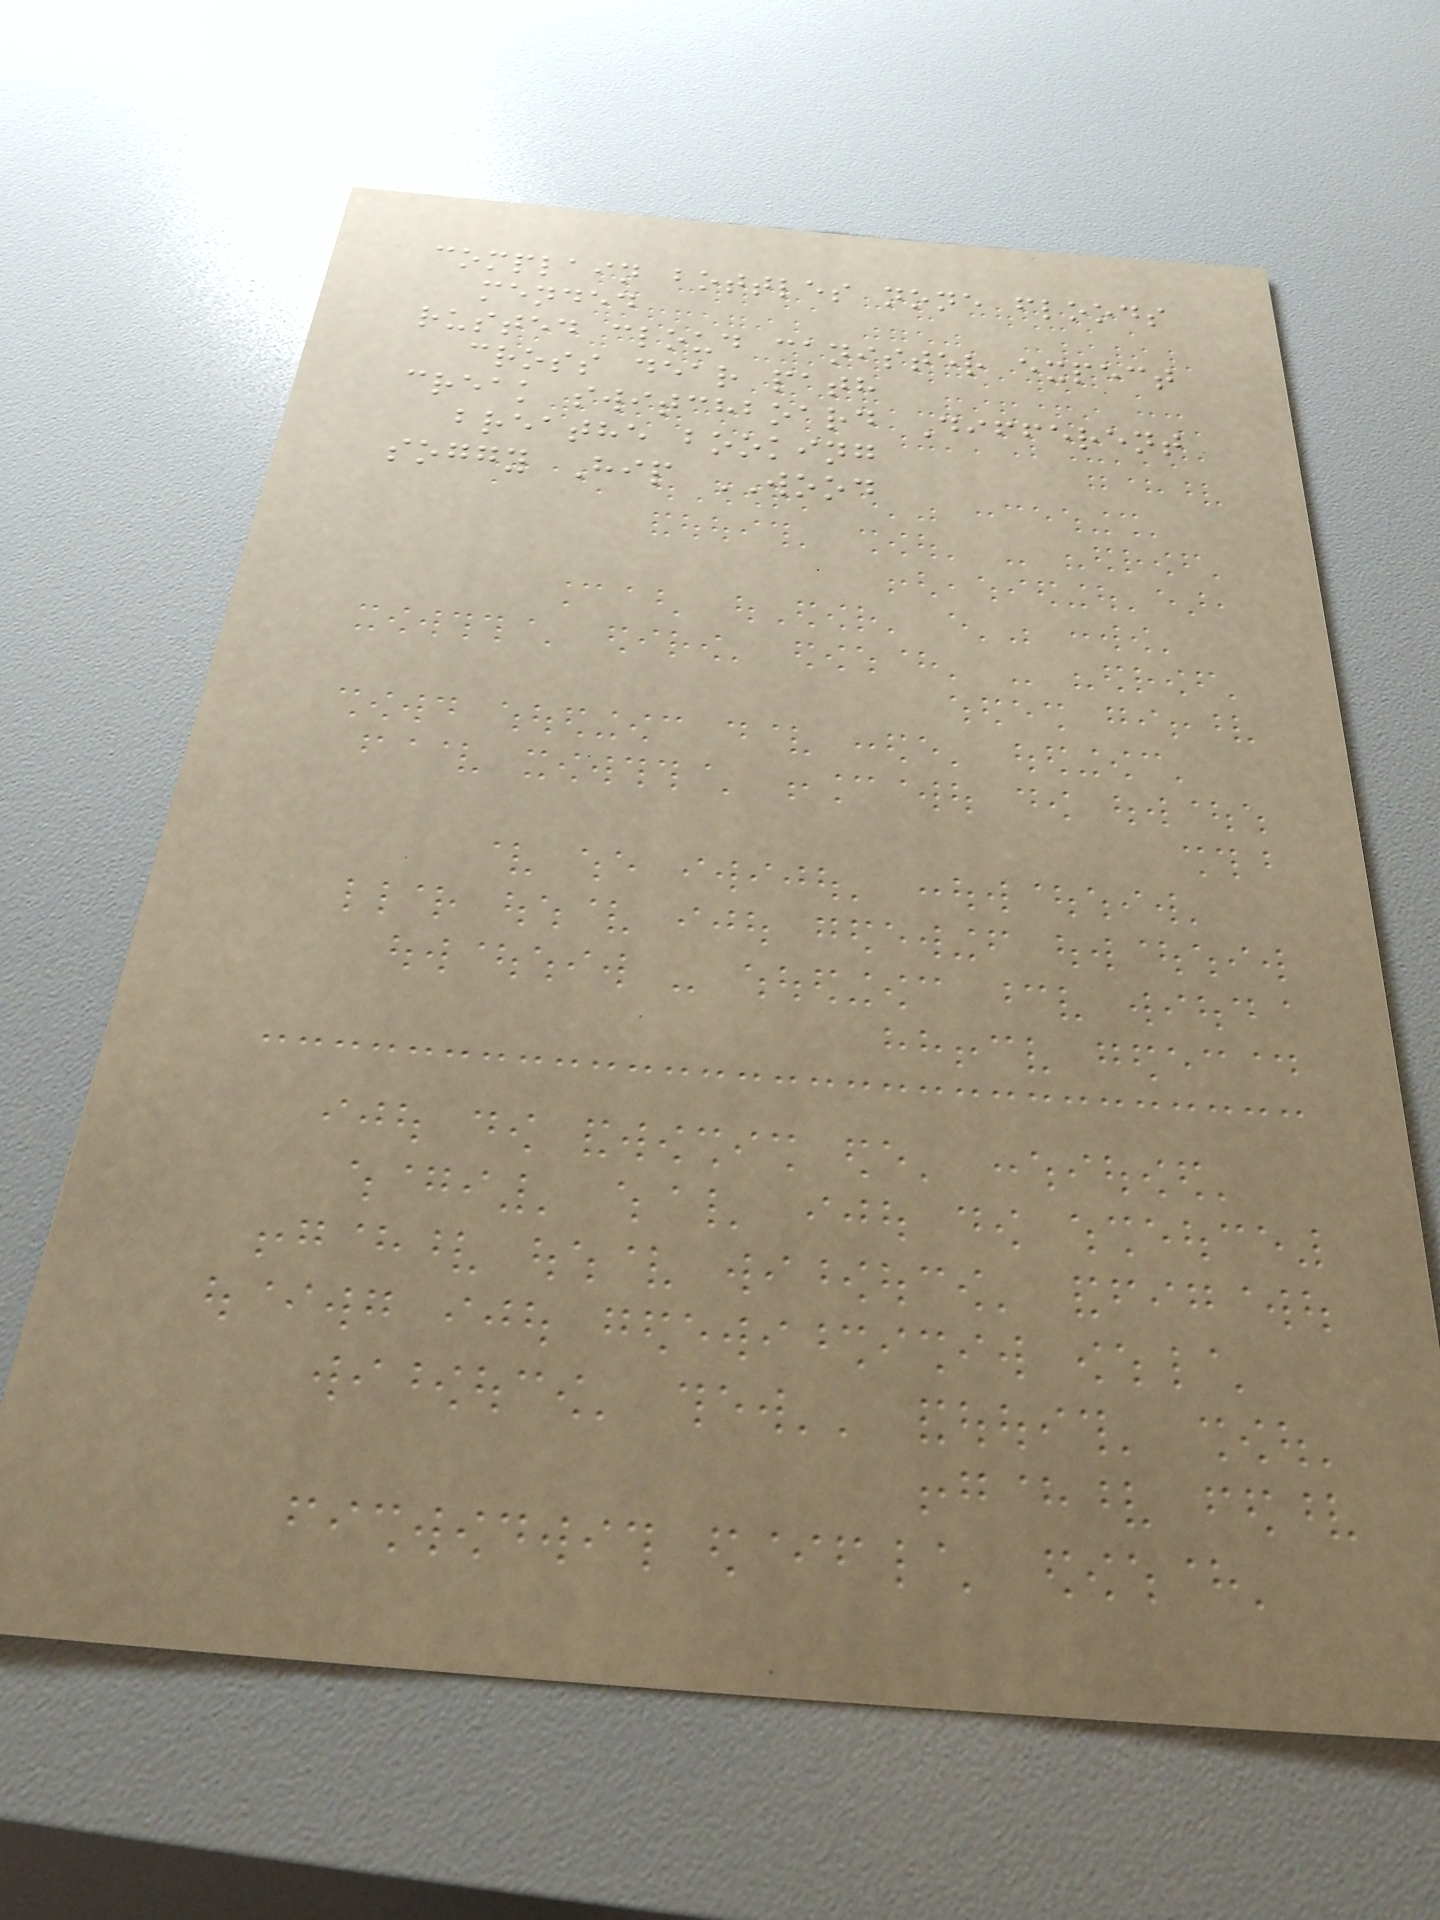complain bottles none floods
mended
rusted cloud canister expect
cross dear path
creak switchboard Different
breathe booking
soggy Hip WOOD
